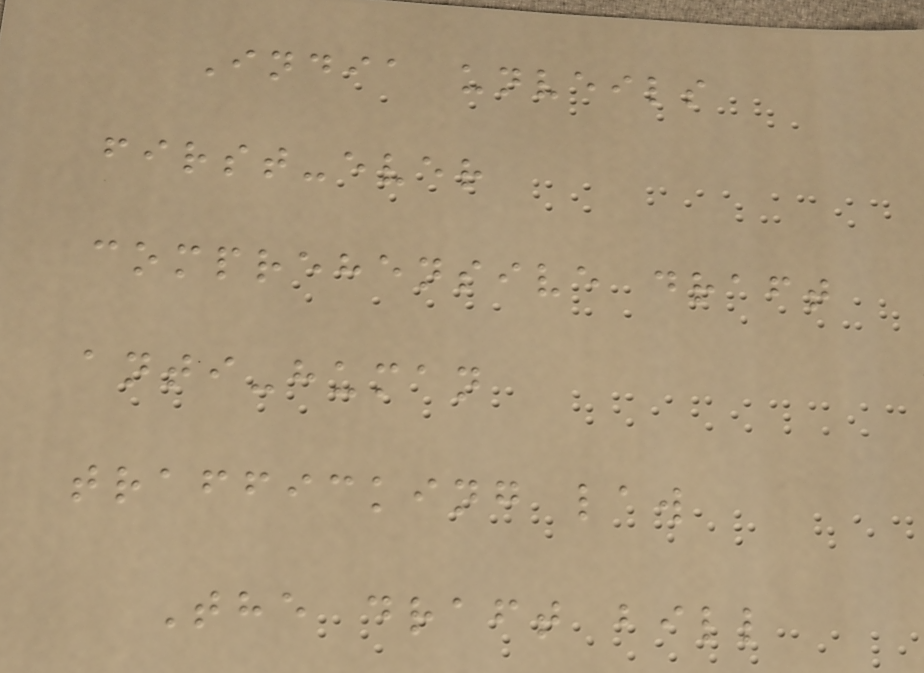India unveils
first-ever
comprehensive draft
anti-human
trafficking law
The draft bill
